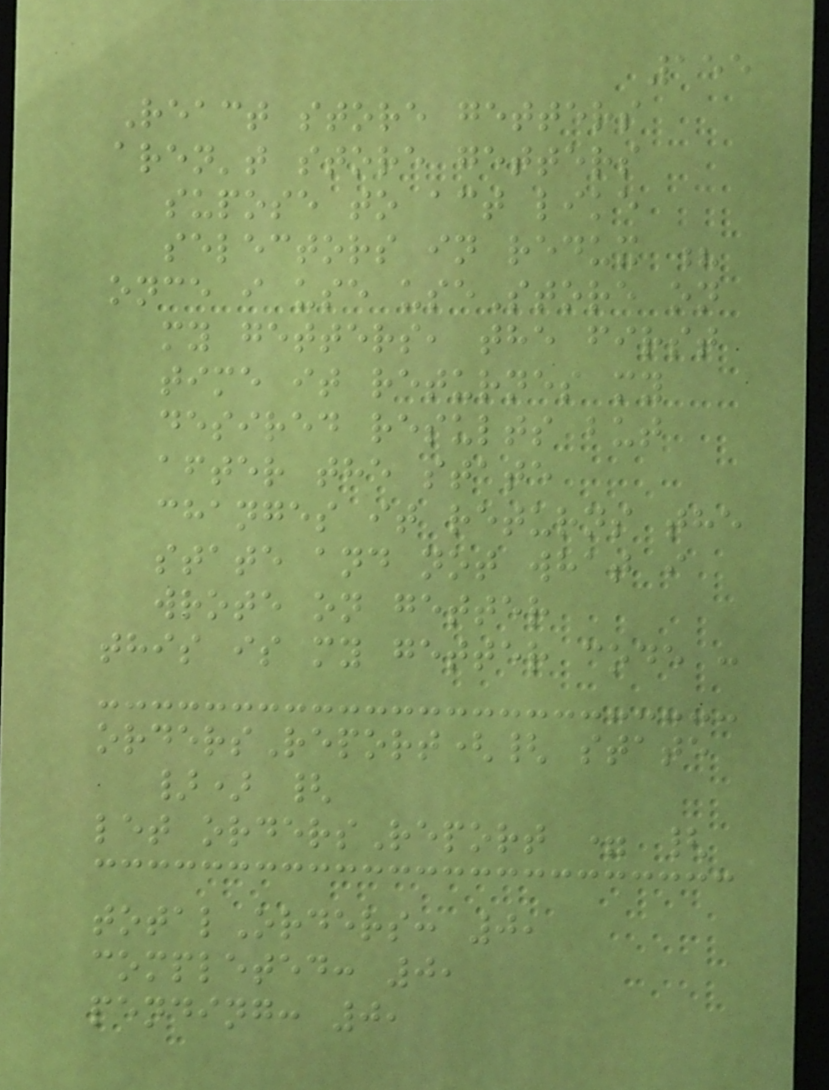155
React store getters
aren't store getters
supose to act like
selectors in redux ?
once i use useStore on
my getters, the first
time it returnes my
desired results but
after the state
changes it returns the
state and not what i
wrote on getter
this is my getter code :
ordersReport({ state
}) {
let ordersReport = {
totalOrders: 0,
completed: 0,
pending: 0,
